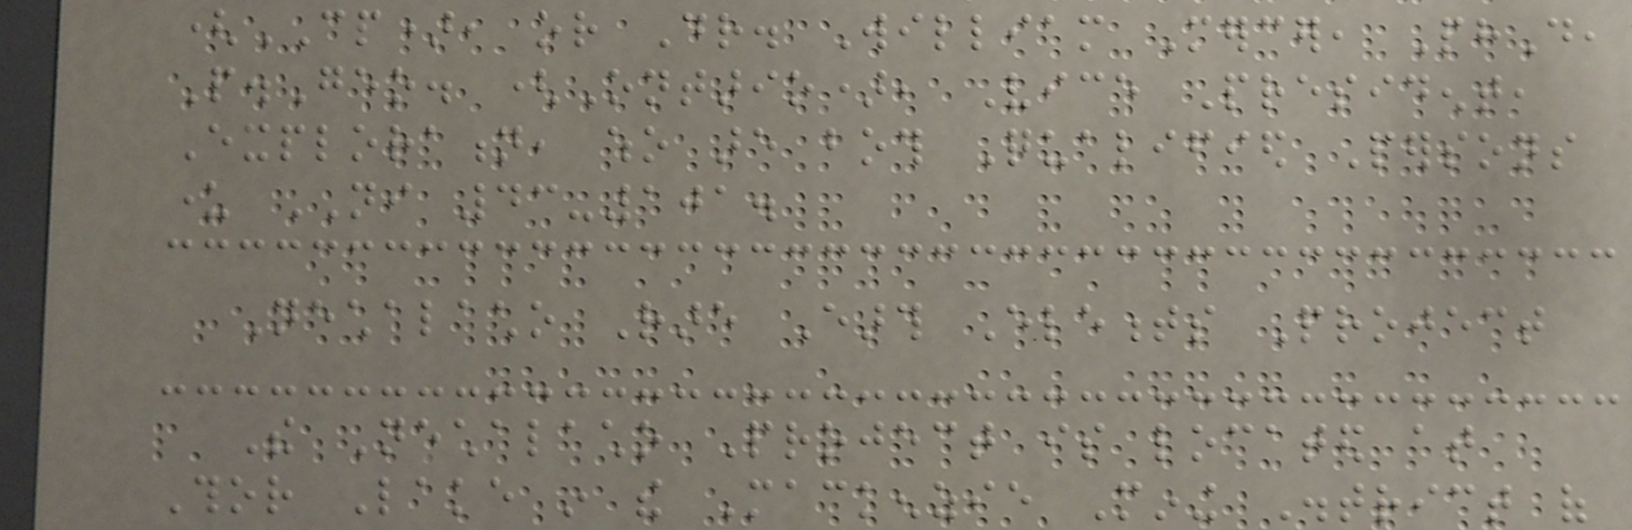(CP), or Dr. William Mercer, PhD,
P.Geo. (Ontario), Vice President,
Exploration, who are both Qualified Persons
under NI 43-101.
Nechalacho Rare Earth Elements Project
The Nechalacho Project is located at
Thor Lake in the Mackenzie Mining District of
